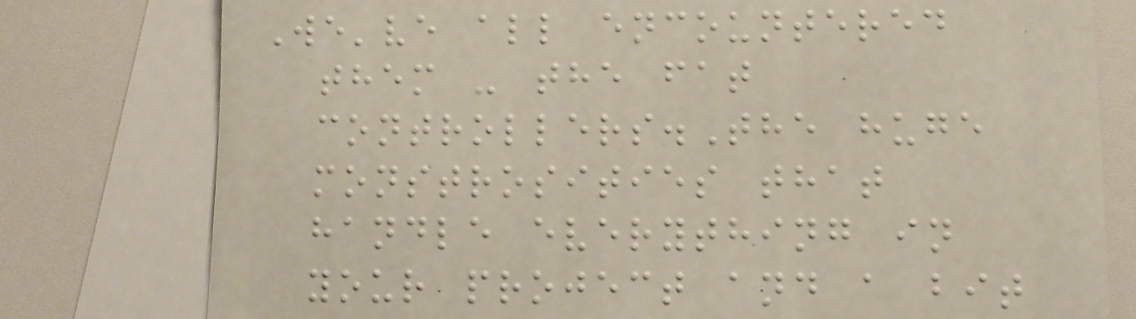We've all encountered
them - the fat
controllers.The huge
monstrosities that
handle everything in
your project and a bit
